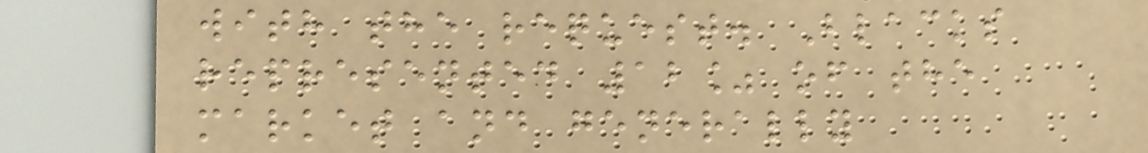with the request. Blacks
represented 12% of the
market and generally
